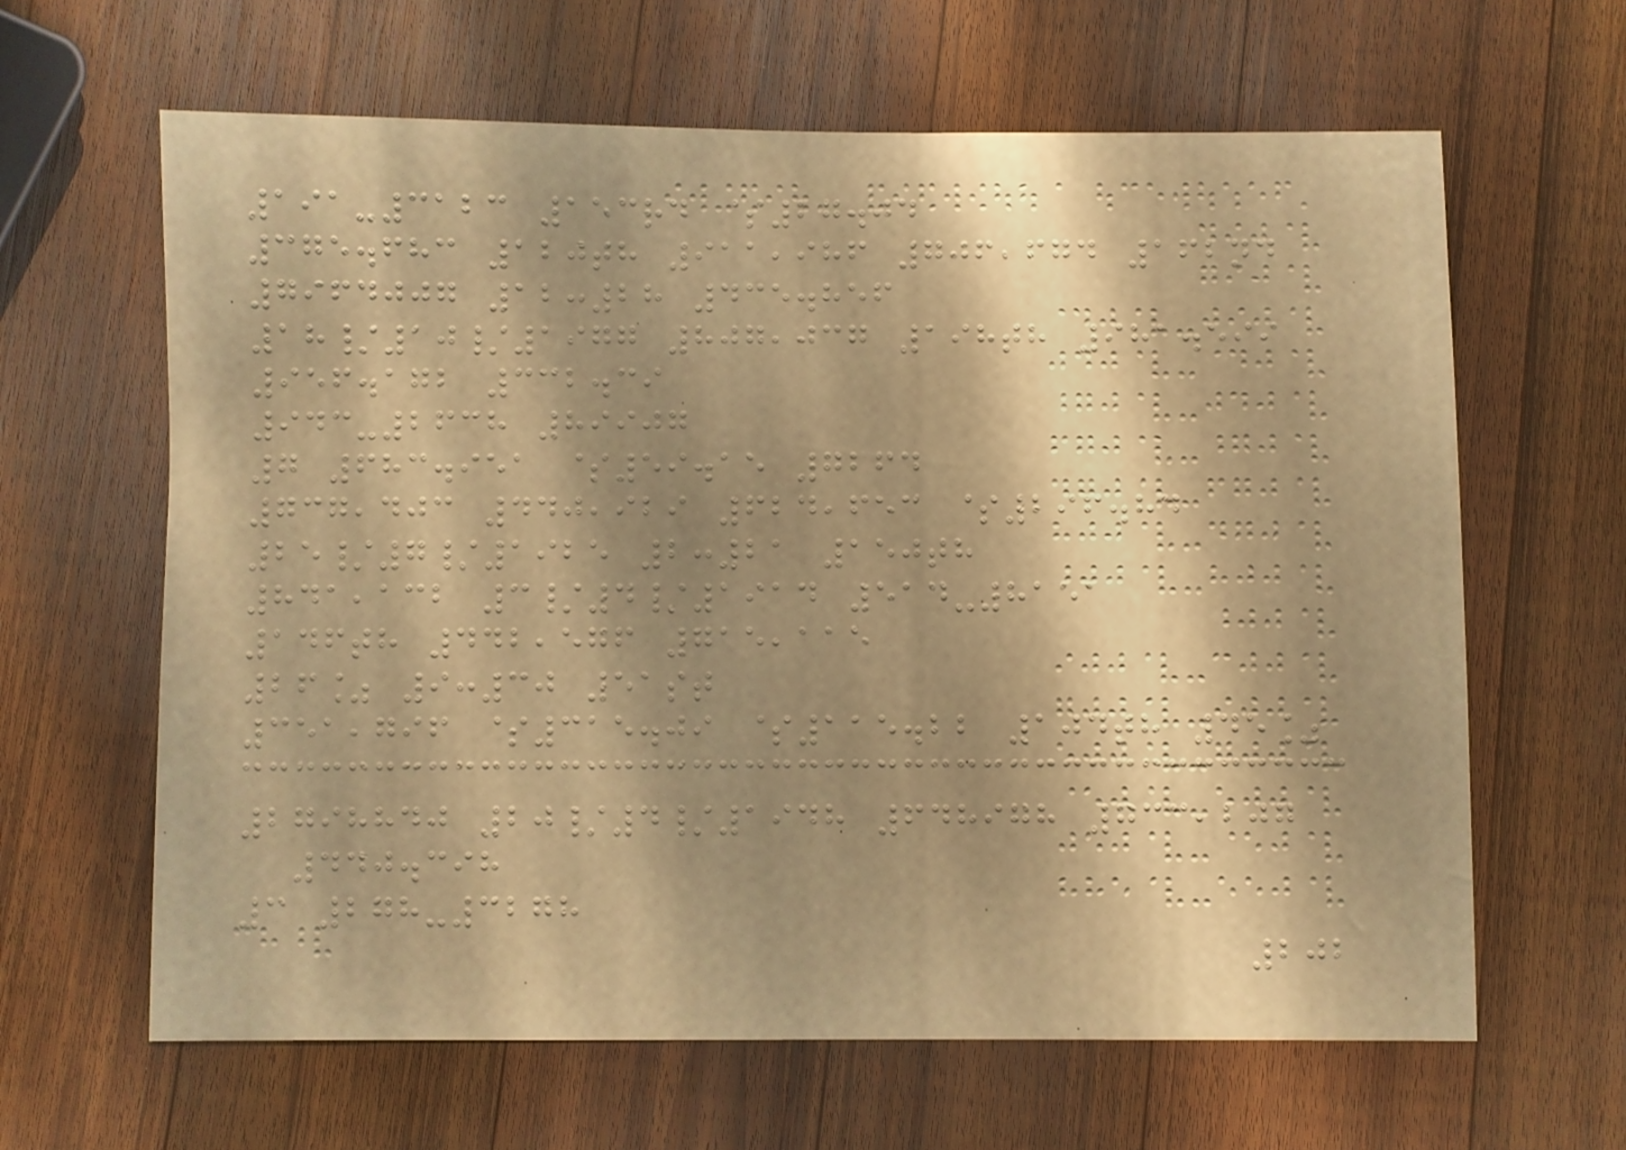191-3123 153rd $27.04
375.683 120th 911,986 706,674 162nd
7964007 12:28 435.856
18/10/1977 807,037 198th 981.599
956.172 332.39
943-2638 89907
7 683.951 $59.15 7264
737,403 440,929 624,653 $296.84
25/7/1925 2:21 150th
841,132 3/4/1914 514-8151
146th 442,576 715,115
26% 9:30 51st
351,796 $315.09 $115.22 104th 45%
2798840 20/4/1948 648978 733,207
440.398
3 278-3278
202
